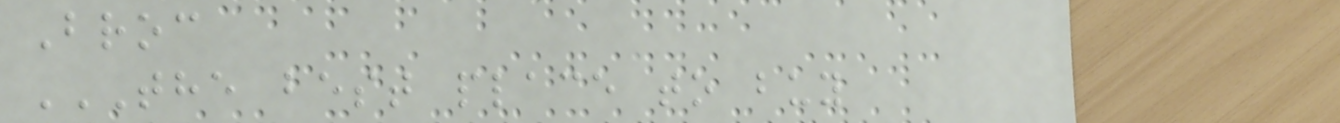Broc
THE BEST PLACE TO BUY
